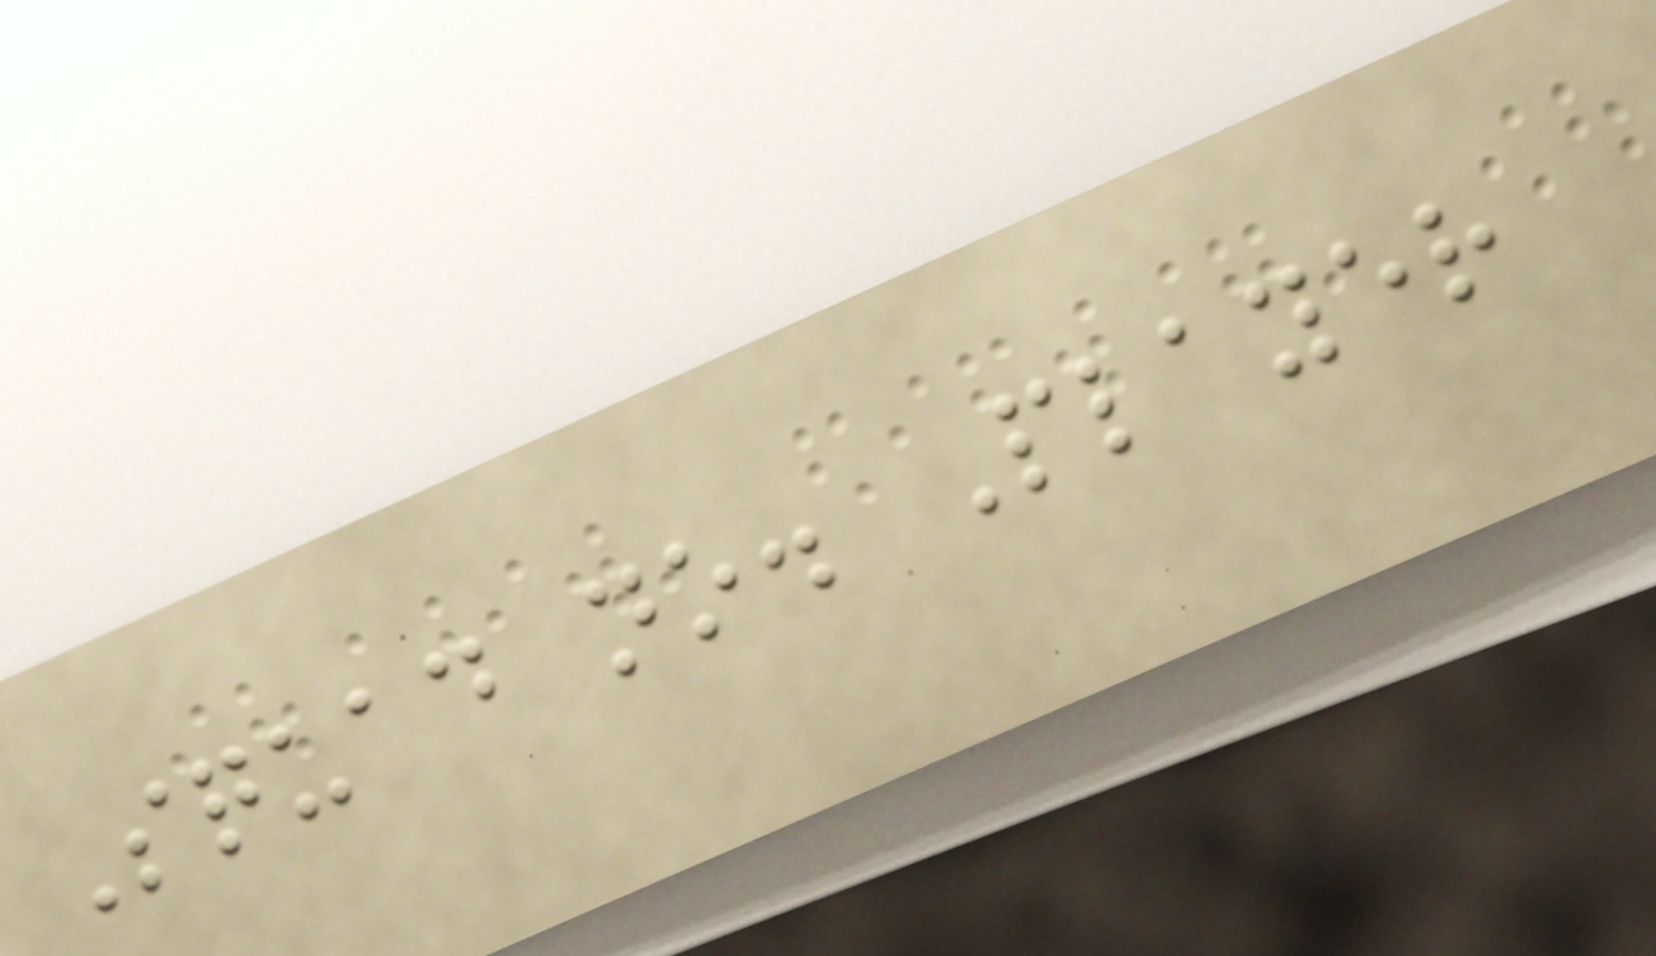Squad no. Player
